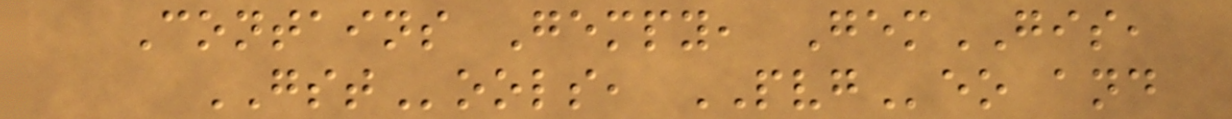Contains Gempy, GemGIS,
GSTools, PVGeo and
